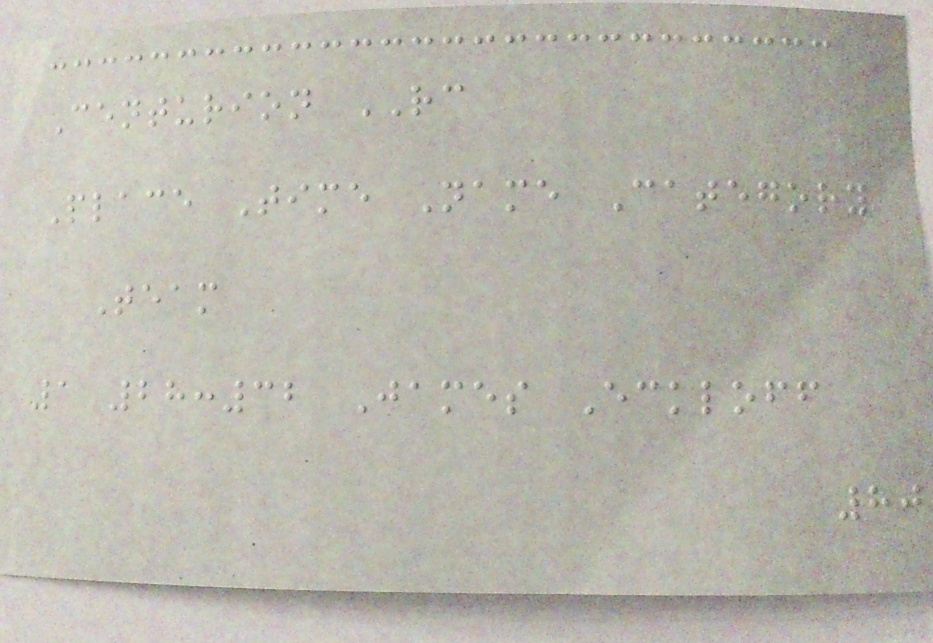Centurion RC
Place Time Name Category
Team
1 28:32 James Eckloff
80
